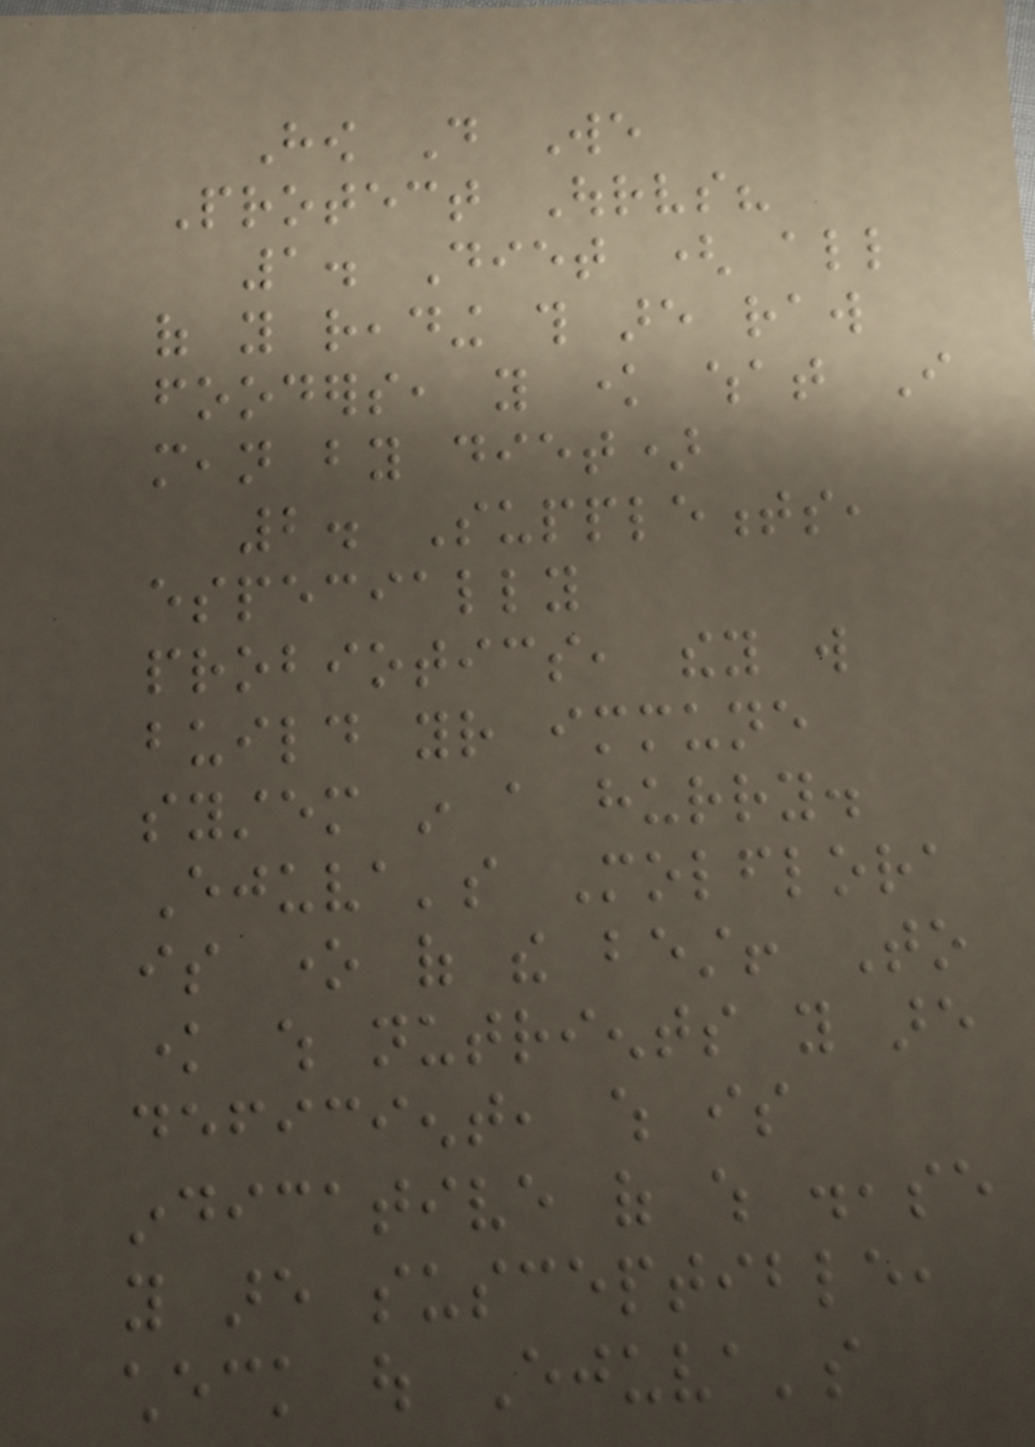How Do We
Protect Ourselves?
1. Diet ( all
of you reading this are raw
fooders, you know what I
mean by diet)
2. Supplements,
especially
probiotics, they will
build your immune
system in a hurry.
Ejuva's Molflora
is one of the best! To
know which nutrients you are
deficient, which is
indicative of which disease
you are susceptible,
check out Ejuva's
